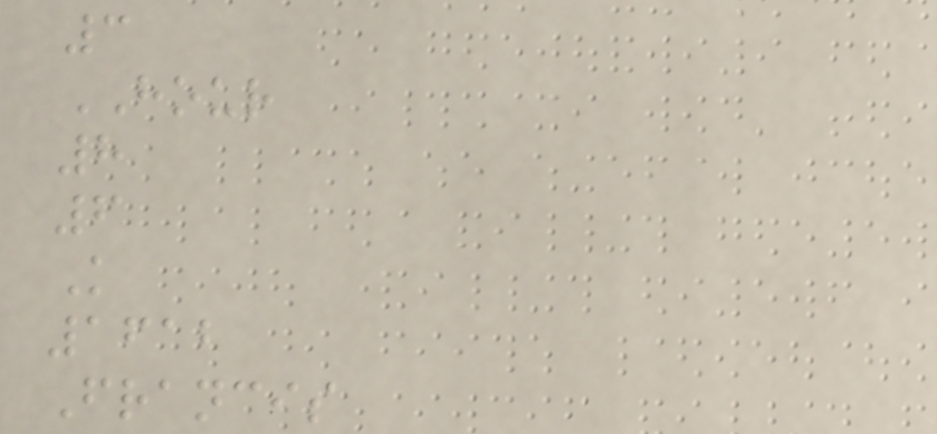3
HOUR
8
6
K
1612
Francis
